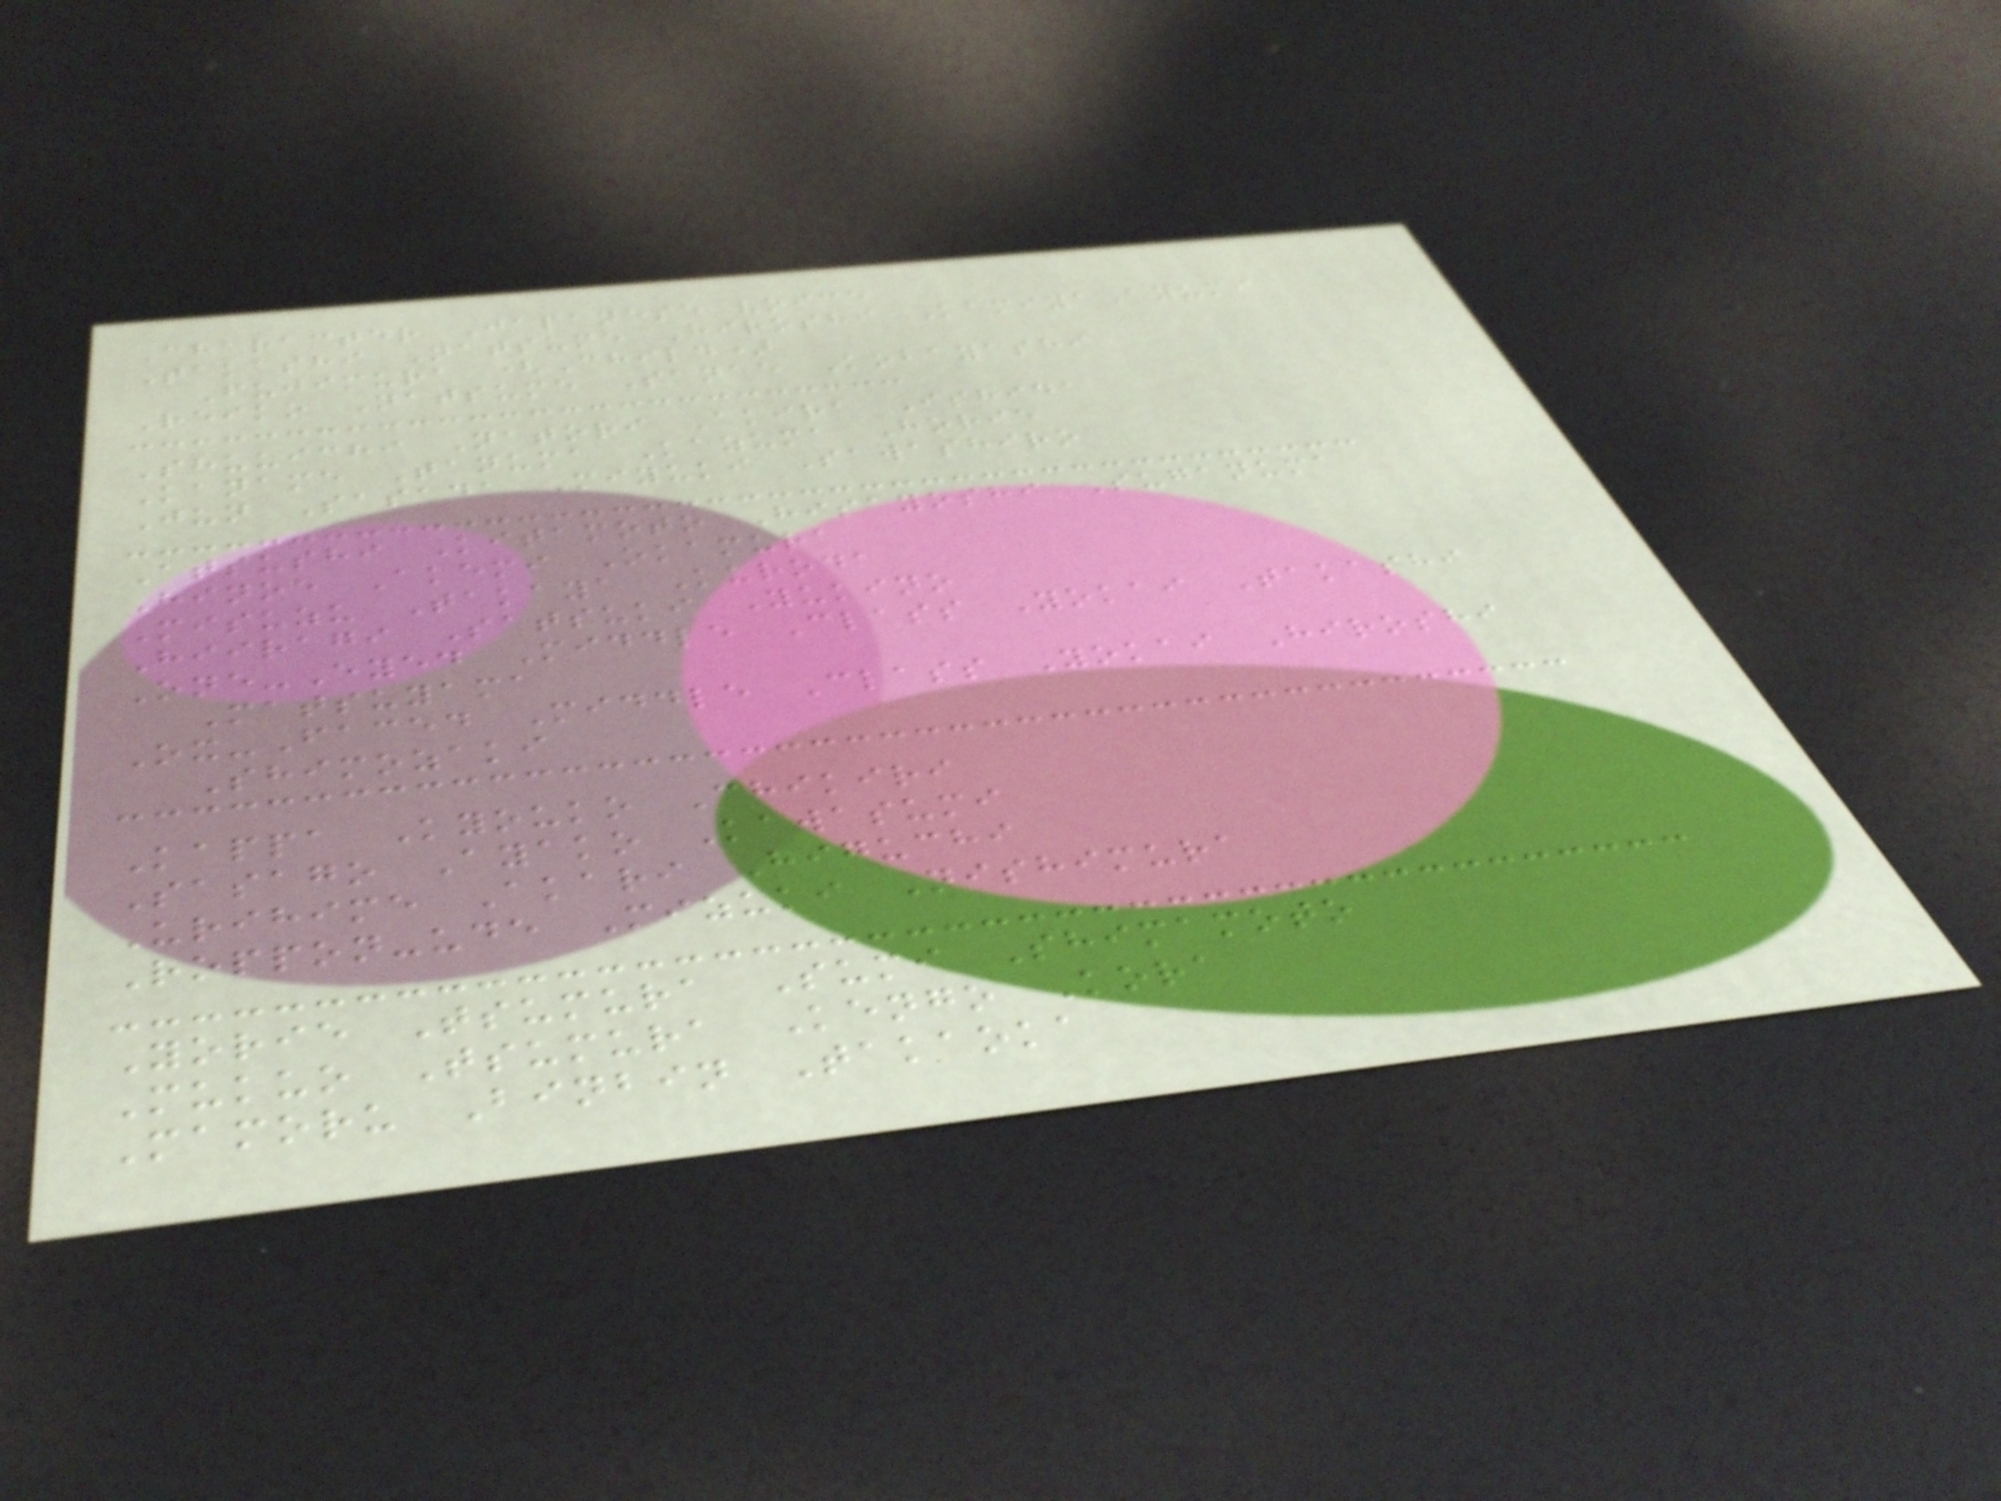Character Japanese voice
Takashi Natsume Hiroshi KamiyaAyumi
Fujimura (Child)
Reiko Natsume Sanae Kobayashi
Shuuichi Natori Akira Ishida
Kaname Tanuma Kazuma Horie
Jun Sasada Miyuki Sawashiro
Atsushi Kitamoto Hisayoshi Suganuma
Hinoe Akemi Okamura
Misuzu Takaya Kuroda
Hiiragi Satsuki Yukino
One-Eyed Middle Class Yokai Takashi
Matsuyama
Ox-Faced Middle Class Yokai Hiroshi
Shimozaki
Kappa Kyouko Chikiri
Sasago Ayako Kawasumi
Urihime Akari Higuchi
Roppon-ude Mizuki Nishimura
Yorie Tsumura Sumi Shimamoto
Mukuo Tsumura Kengo Kora
Mamoru Binbin Takaoka
